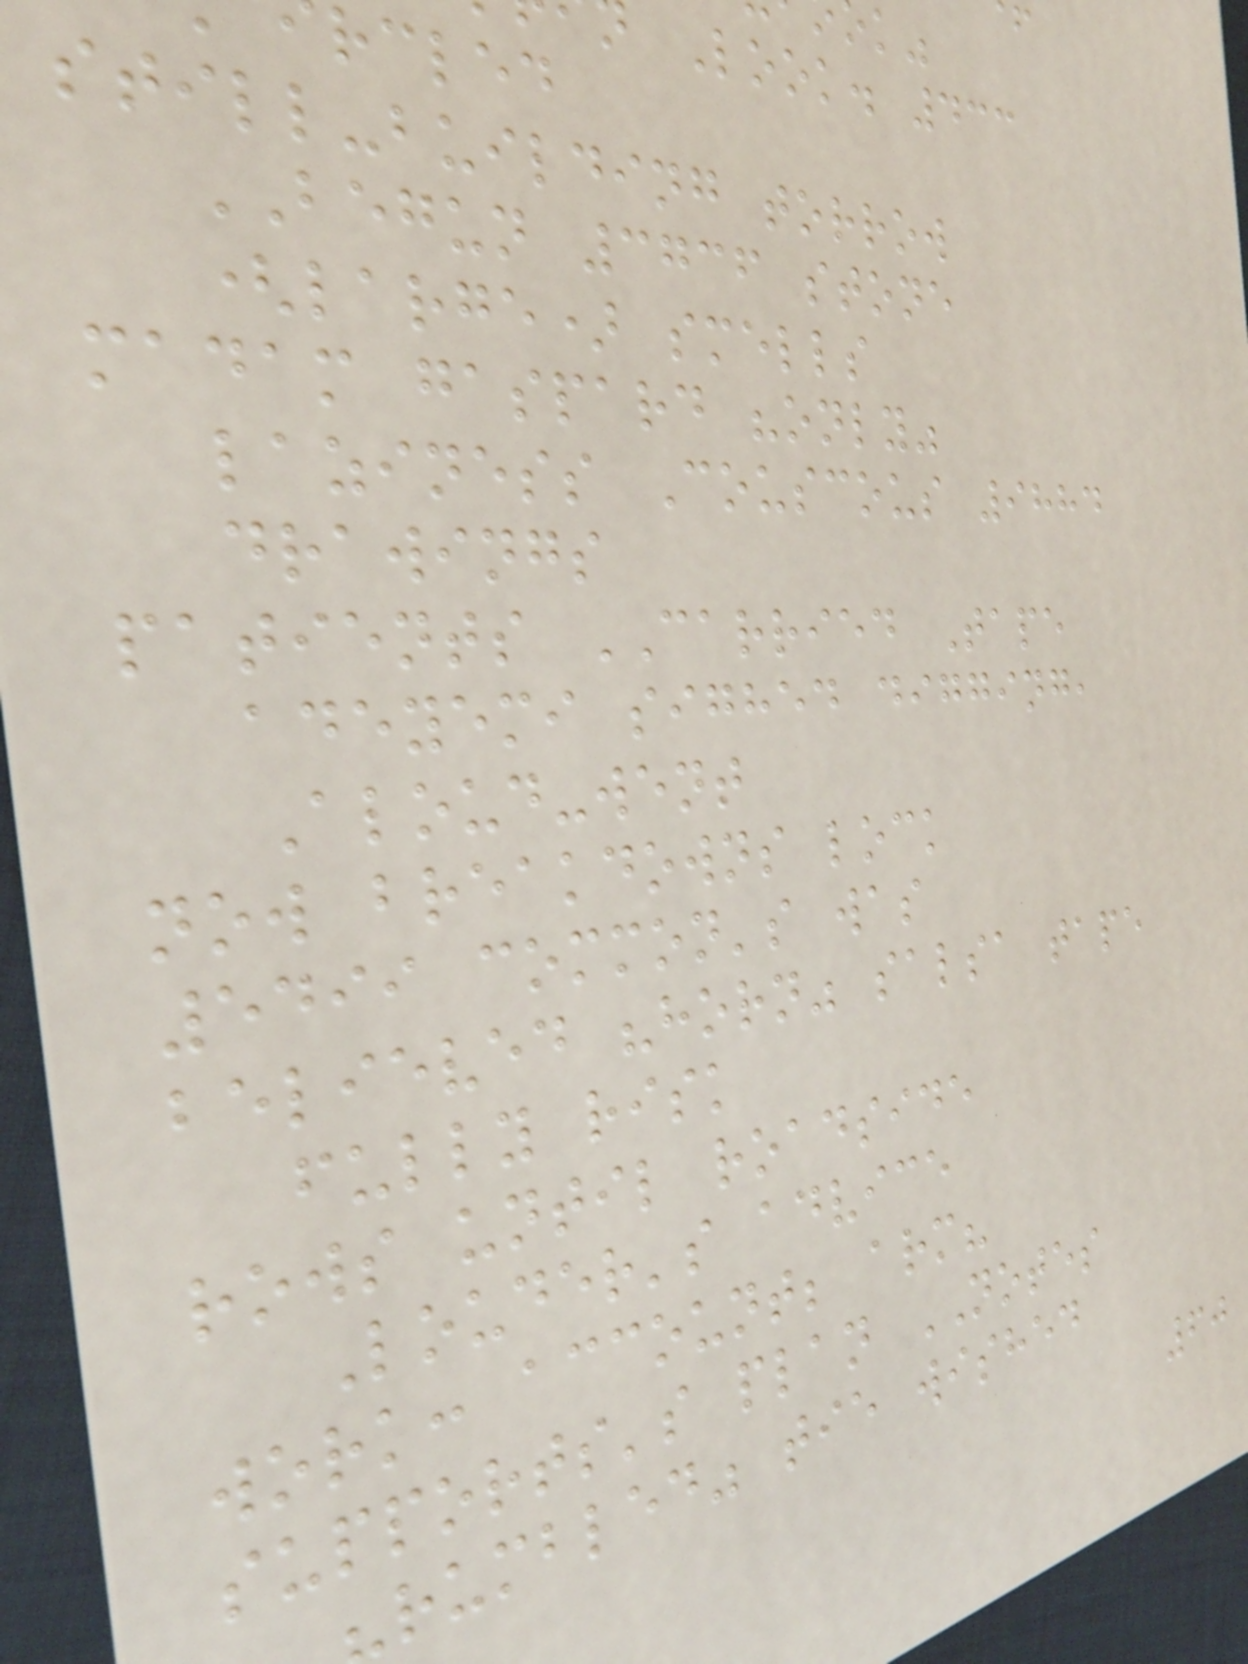Look. 433
rcled
still-building torrow
BEGUN 3736 stone
(large) smells
madam gaspard "only"
laziness Couscous 9884
drawings
patients CARRIED Tape
adeyemi sighed digging,
Aloud-went
now breakdowns lock
5499 common's was
believed "horn" salsa tape
fully risk
rows until roadside
Louder's advice
work: account; arm?
supports's plan NOTES
rumbled" tie wished
60
